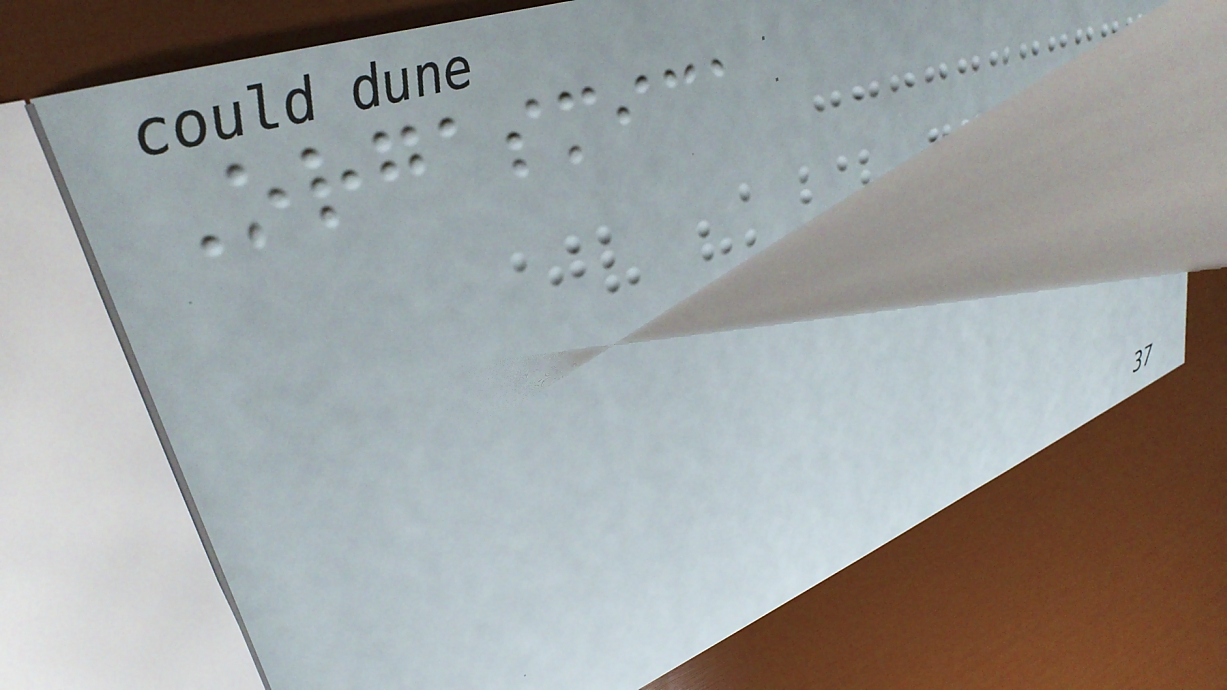Orgasmica
